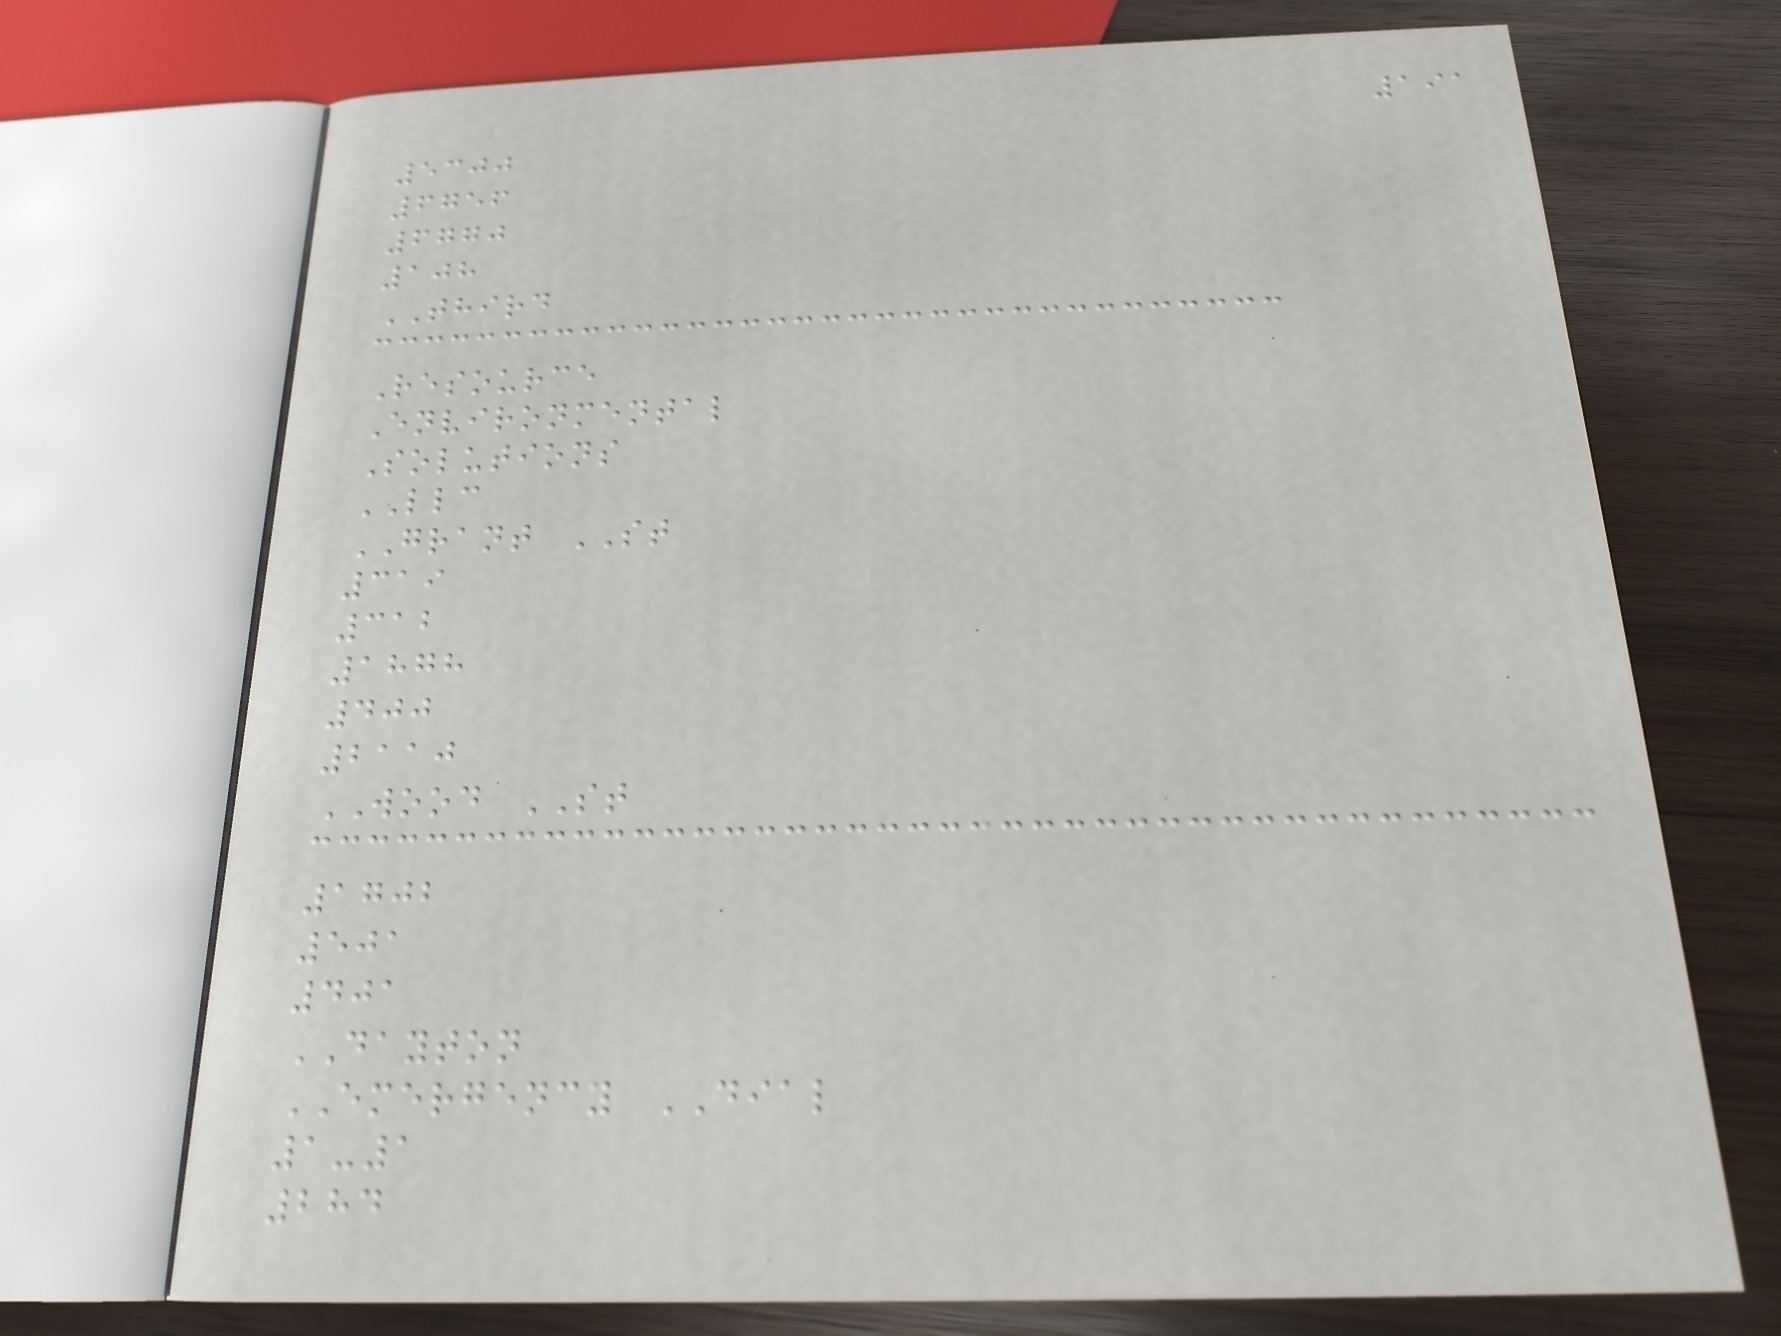191
5300
6756
6770
108
THIRD
Resource
Environmental
Solutions
LLC
GRANT ST
319
312
1878
400
2110
WOOD ST
1702
501
401
DAYTON
EMERGENCY DIAL
1-1
284
